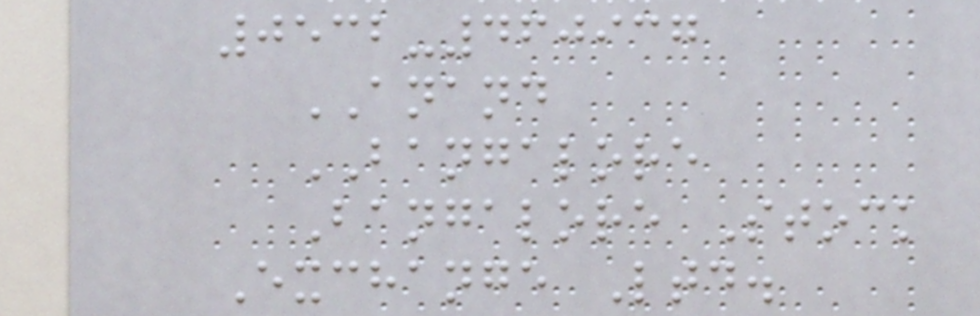0532-460937
ANAND
BANGALORE
Bangalore Stock
Exchange Ltd.
